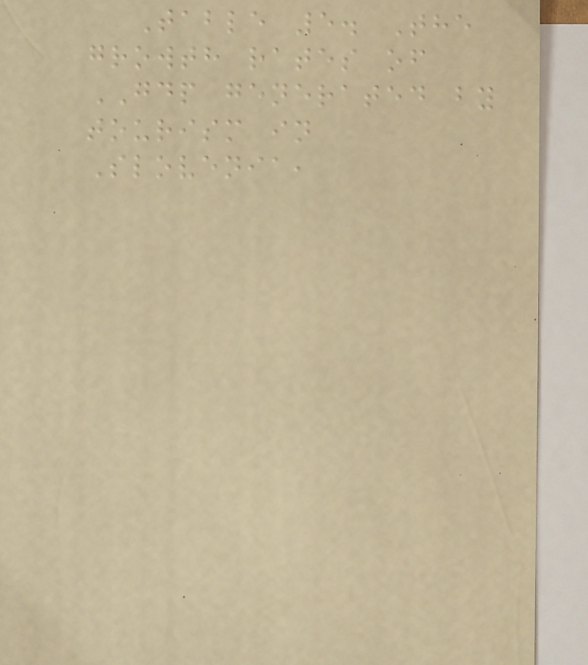Table 5. The
growth rates of
GDP generated by
tourism in
Slovenia,
